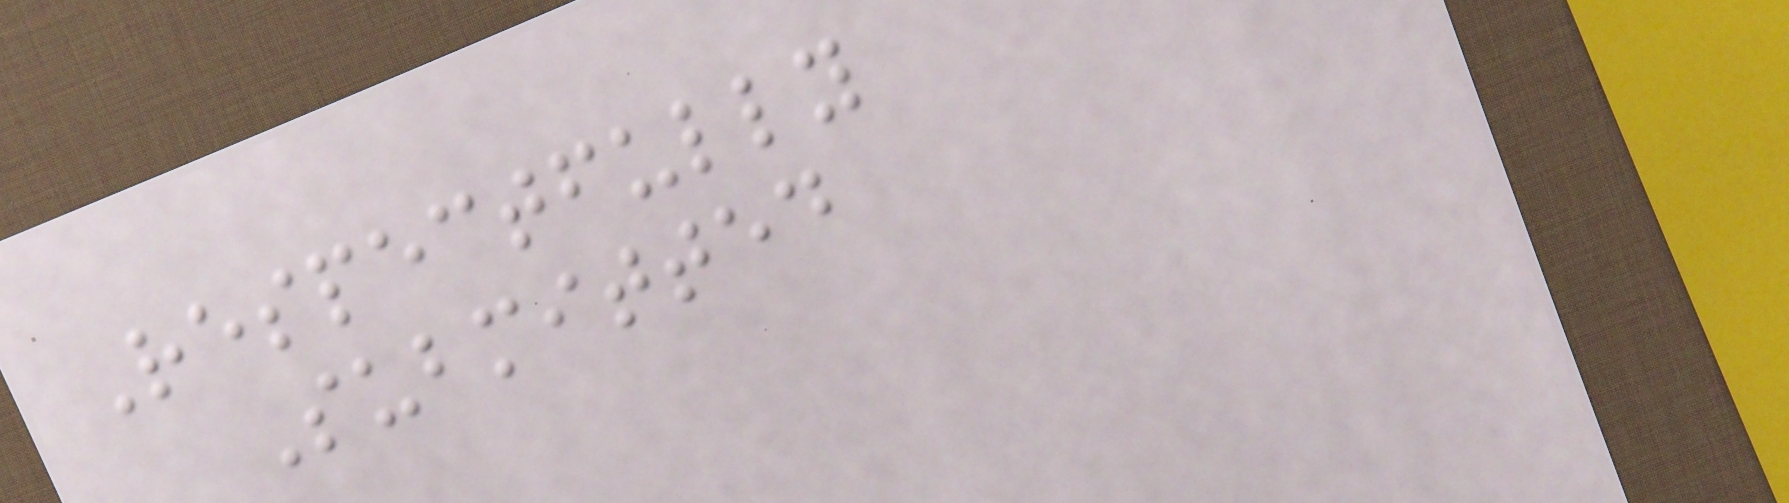Respectfully
Submitted
